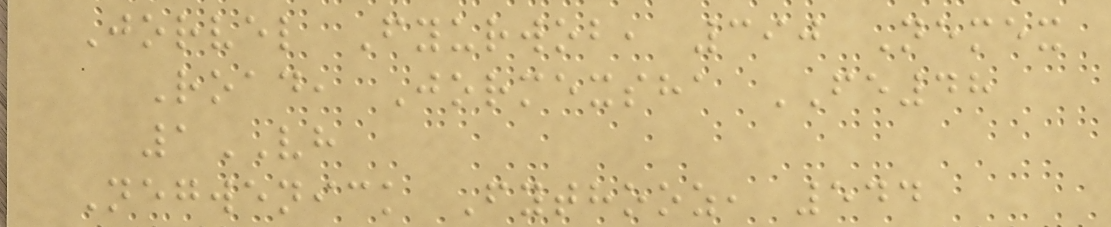Jorvel Fyurwob, 390 Nemex
Road, Jormexsha FE48
1VH
Negwenick Fythooz, 544
